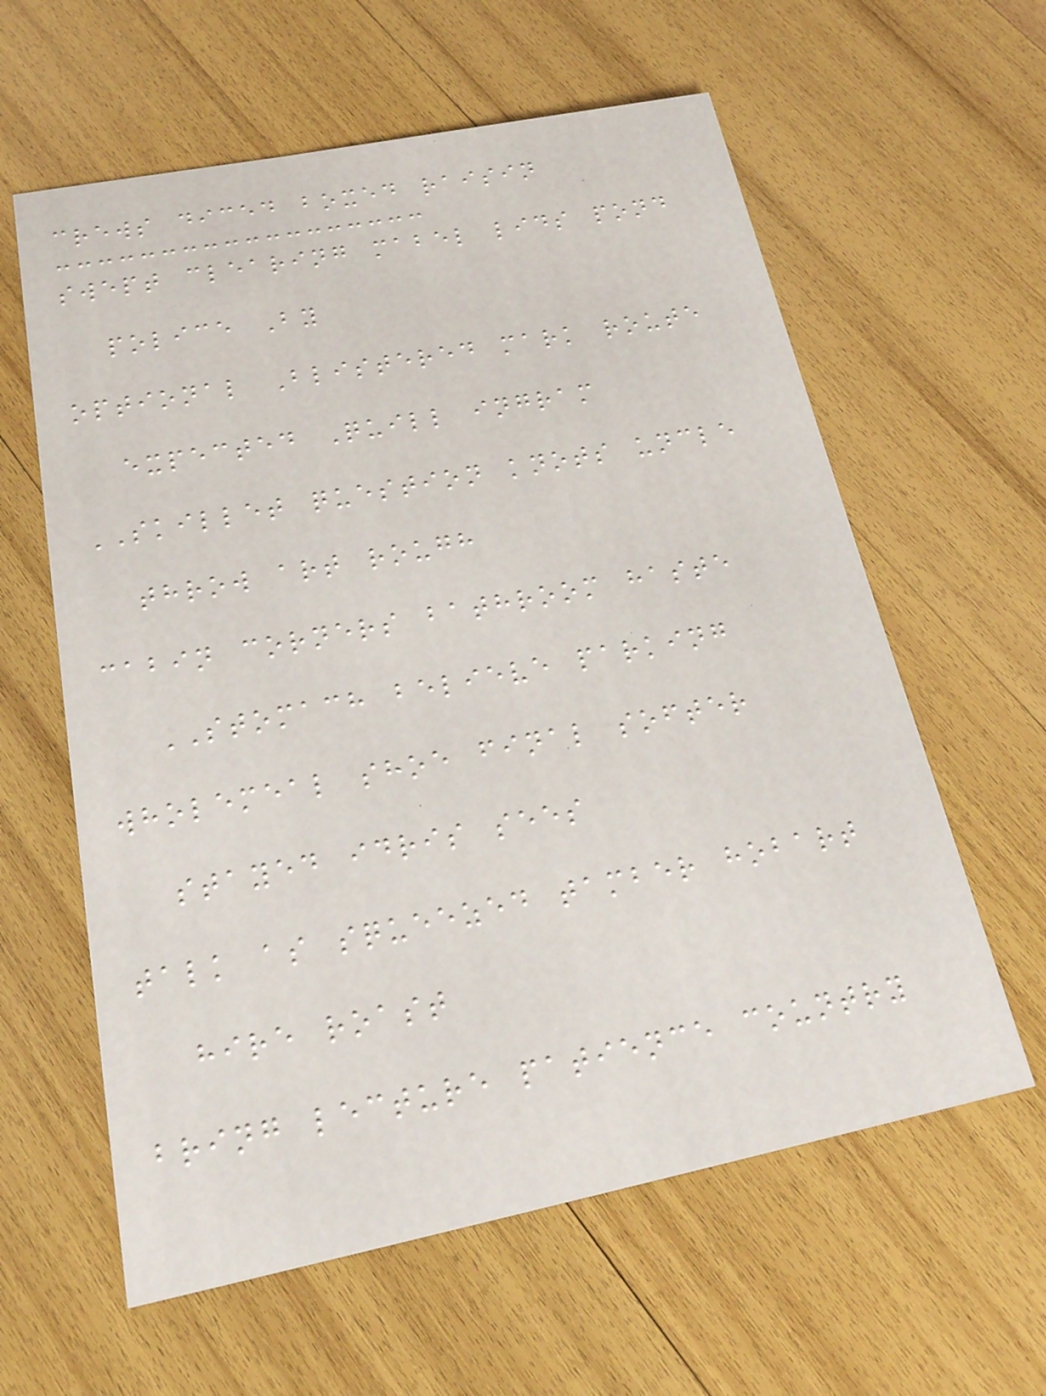crews diced boxed raisin
swept clearing mabel lids pond
police By
optional Blistered mark route
expected Quill ingram
SKILLET question knots uncle
throw art rough
cabin corners bathroom haste
STOMACH believe parking
wholemeal shoe final softer
stayed idris sees
talk as squeezed tamber hobart
hire roast
bring lecture patience country
